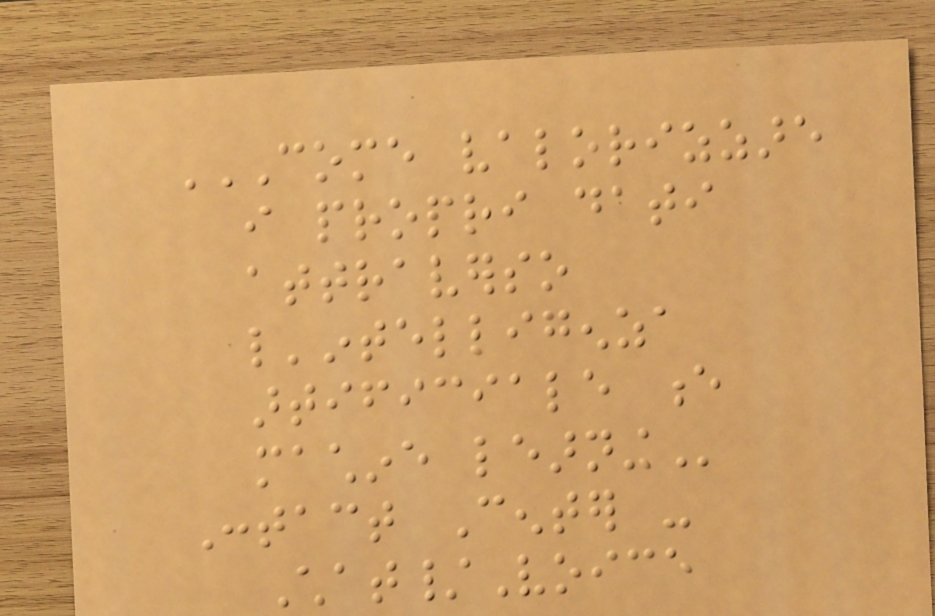COME VALORIZZARE
I PROPRI DATI
ATTRAVERSO
L'INTELLIGENZA
ARTIFICIALE E
MACHINE LEARNING
Contact Center -
Chat/Voice
